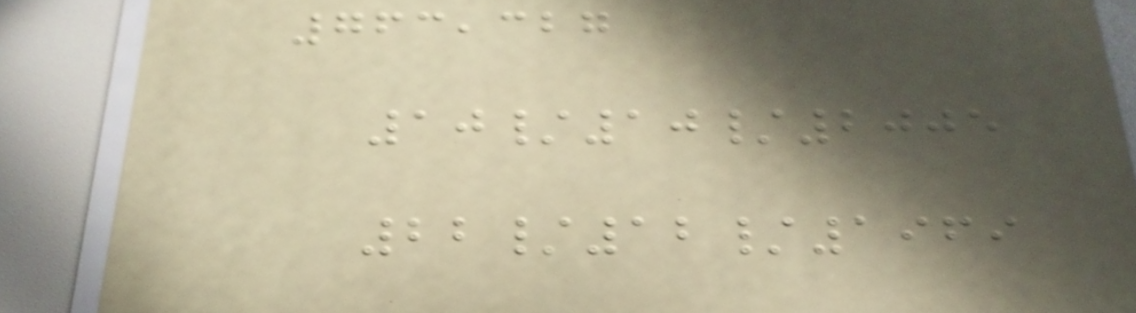763,327
10/10/2005
22/12/1969
